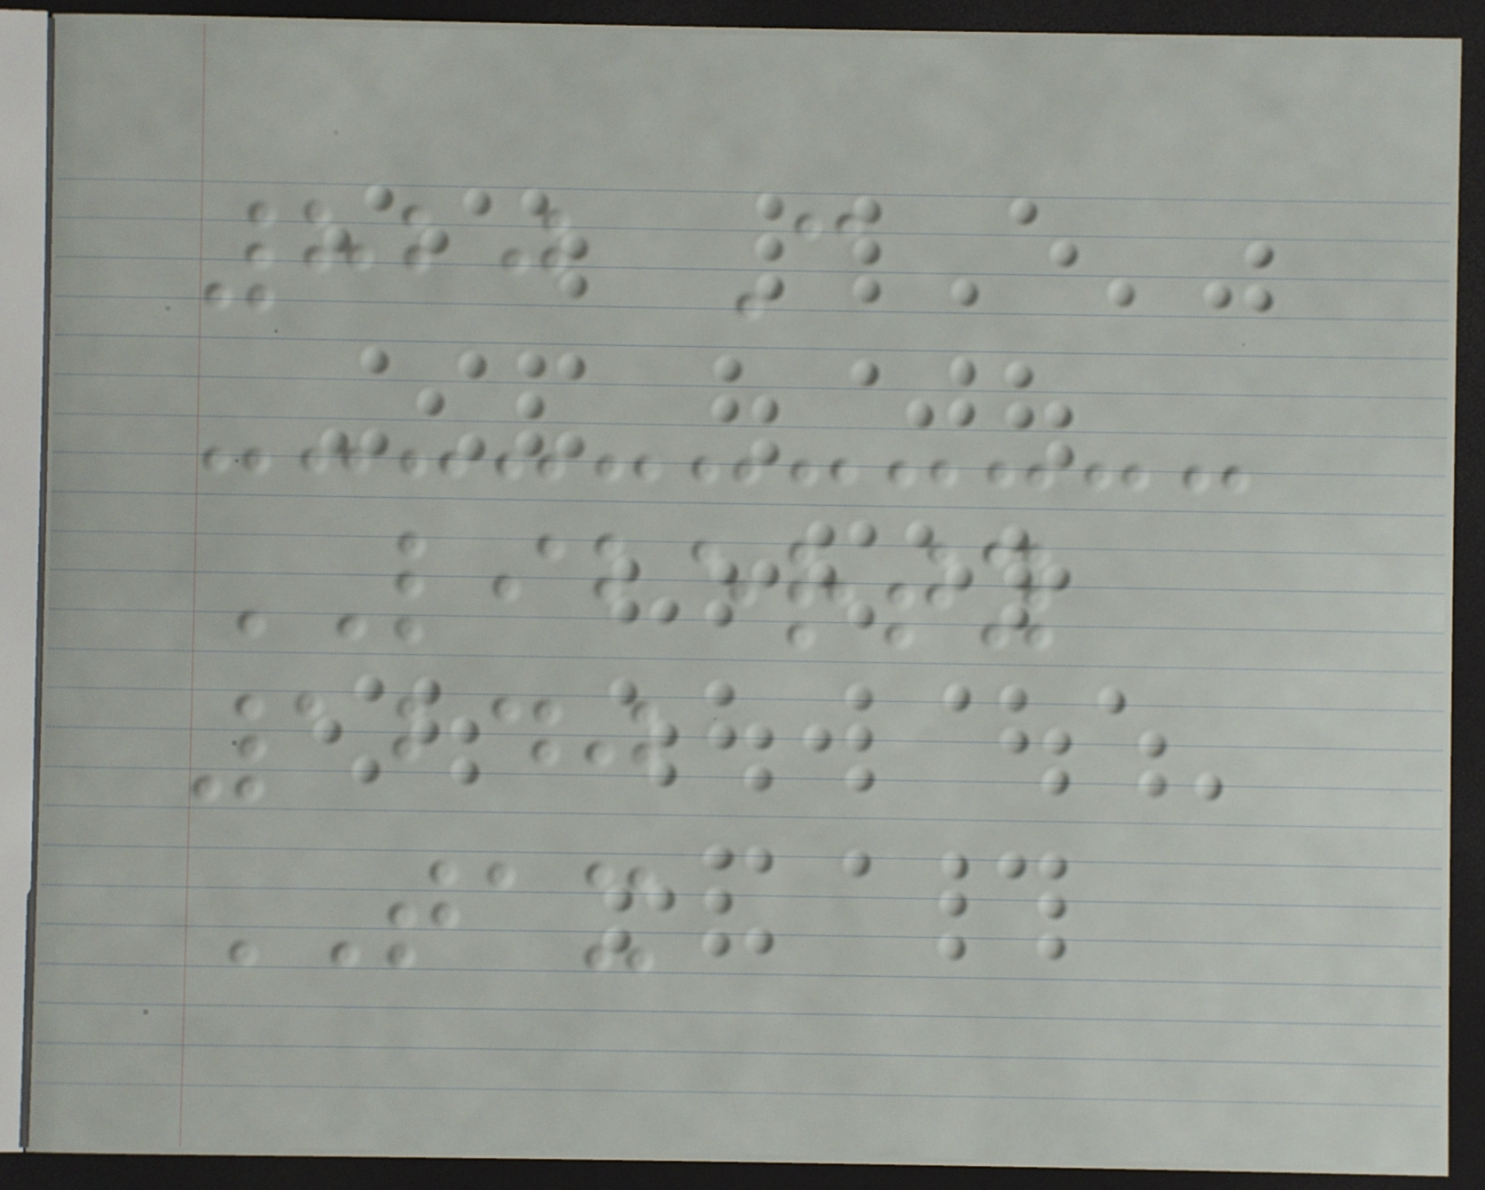820 C
LIBERTY
1240
TAX
